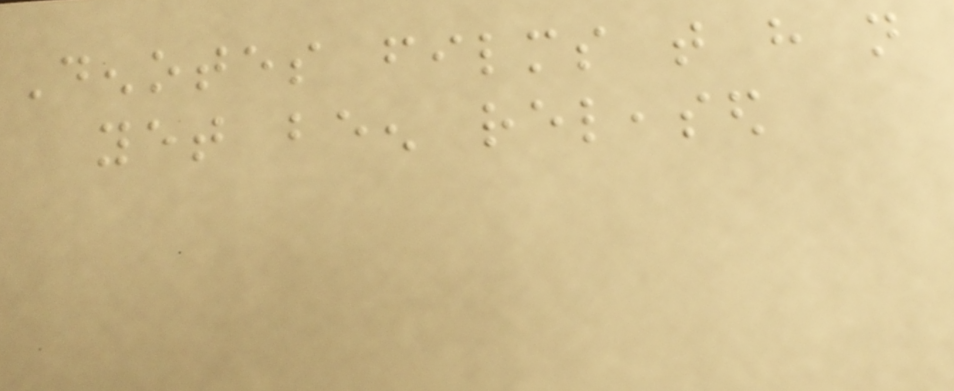Denotes films that have not
yet been released
